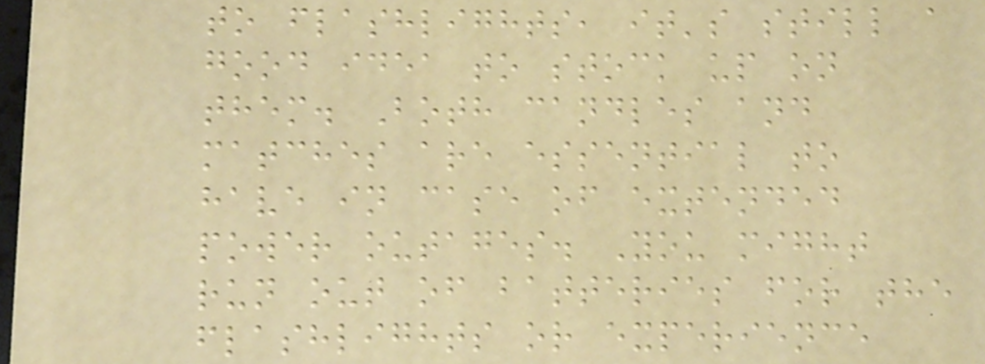to flashlights, it's still a
good idea to stock up on
them. Both candles and
matches are essential to
have in case of extended
power outages. You might
run out of batteries for the
flashlights or experience
